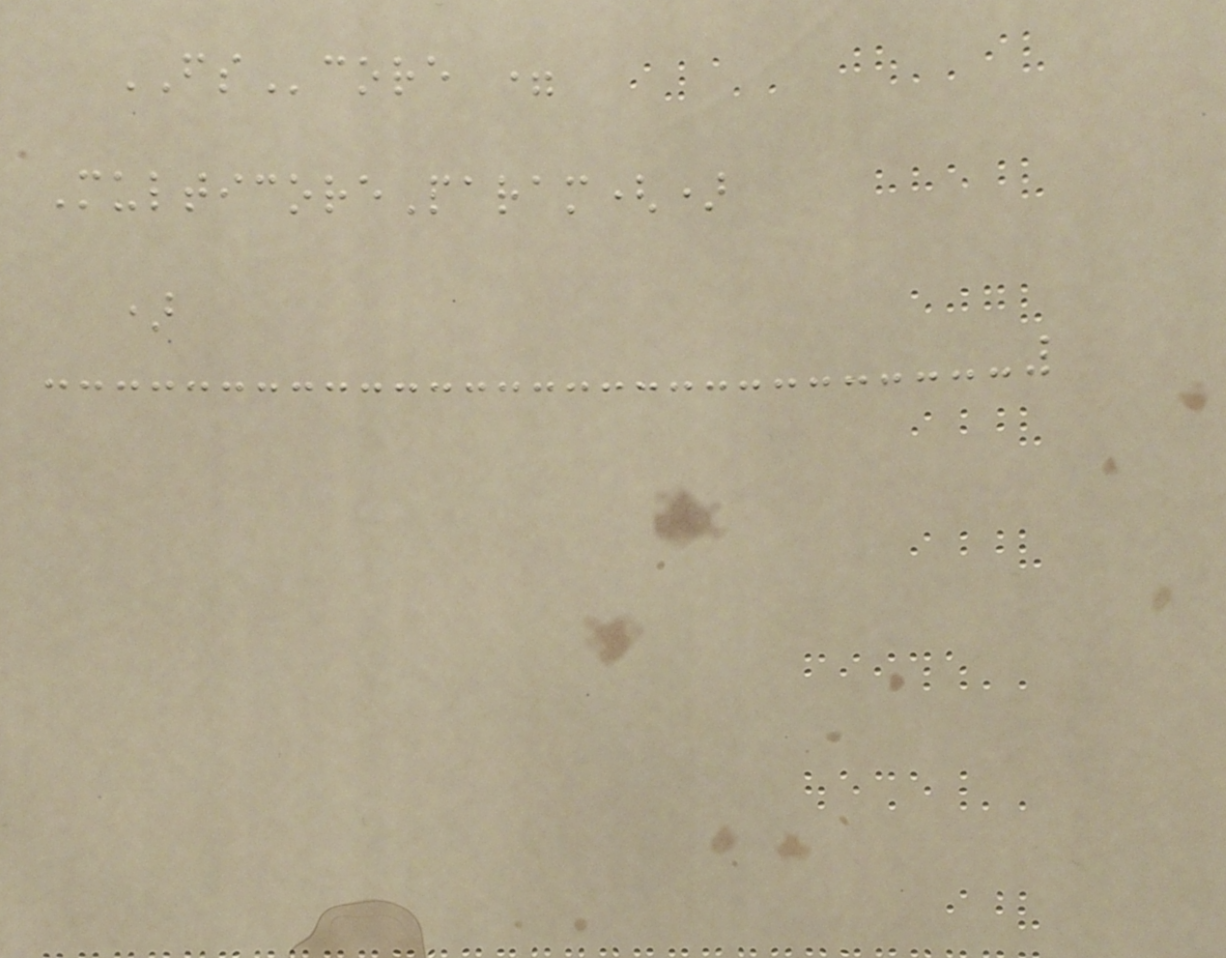FScore =
MulticoreParam()
)
